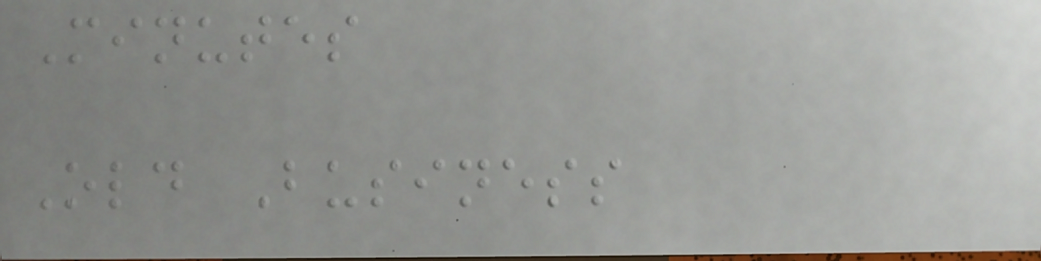Minutes
Old Business
